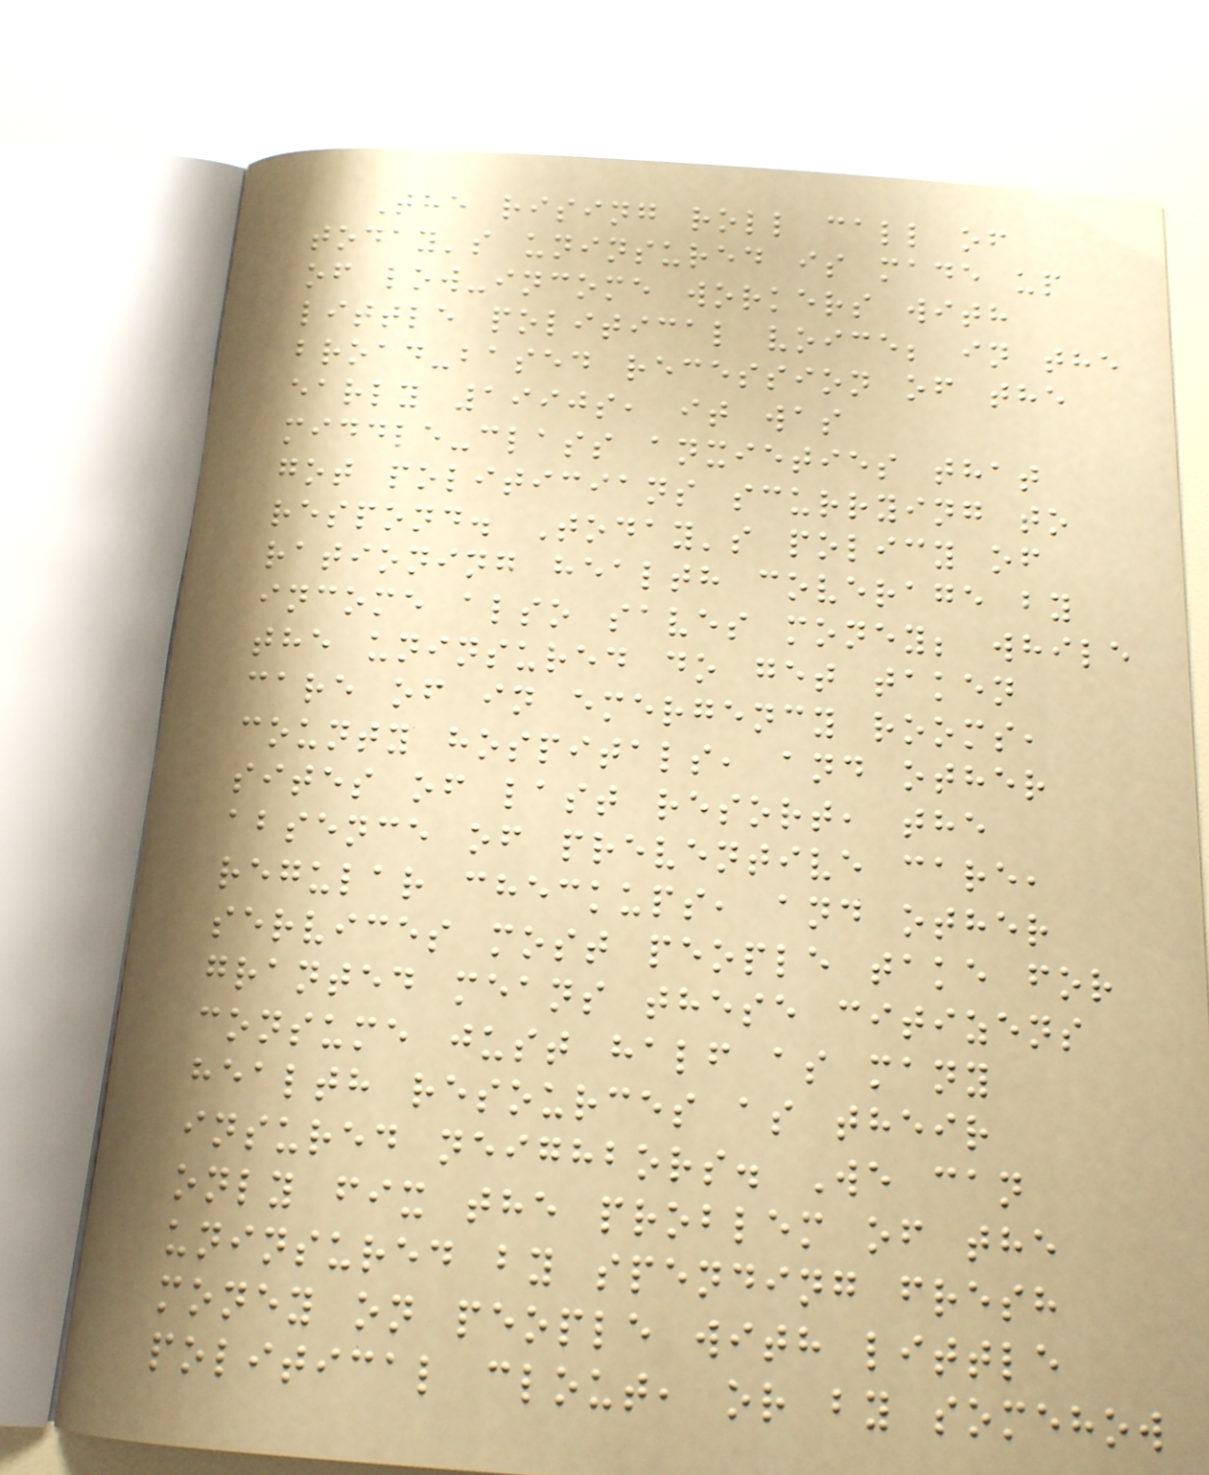The rising roll call of
today's uninsured is made up
of low-income workers with
little political voice; in the
broad-based recession of the
early 1990s, it was
middle-class anxieties that
got politicians scurrying to
respond. Today's policy of
rationing health coverage by
income also saves money; while
the uninsured do get taken
care of in emergency rooms,
county hospitals, and other
sites of last resort, the
absence of preventive care,
regular checkups, and other
services most people take for
granted means these citizens
consume just half as many
health resources as their
insured neighbors. We can
only fix the problem of the
uninsured by spending fresh
money on people with little
political clout, or by somehow
